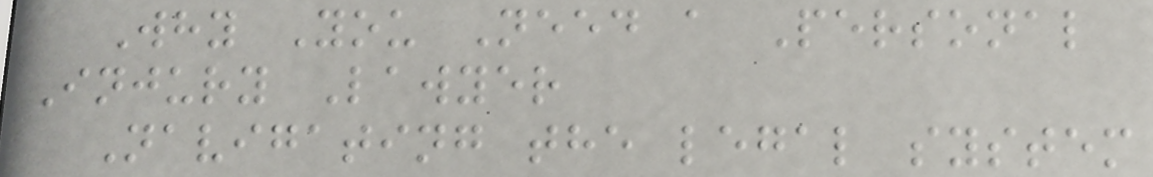Why You Need a Personal
Injury Lawyer
Navigating the legal system
